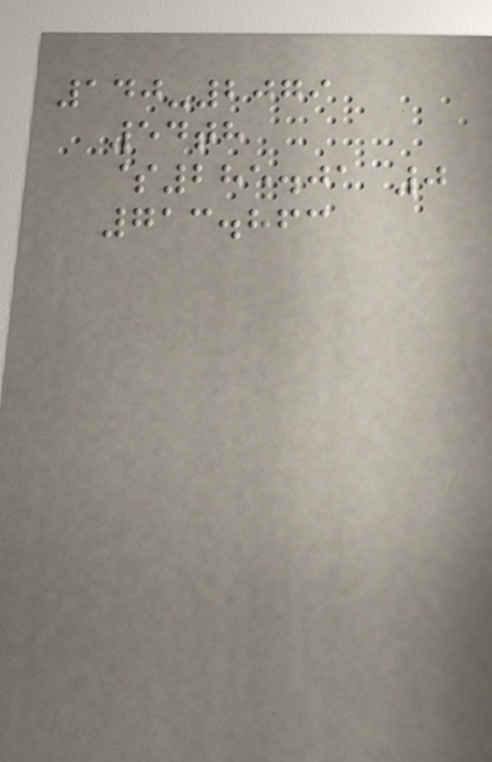140-2079
54th
$285.01 0
713.863
